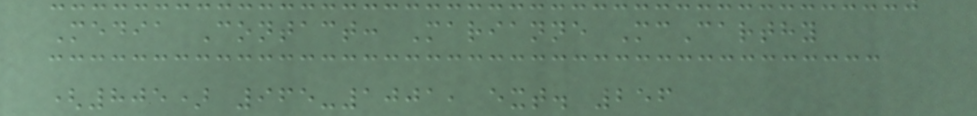Media Contact: Marianne McCarthy
(805) 965-1001, ext. 256
